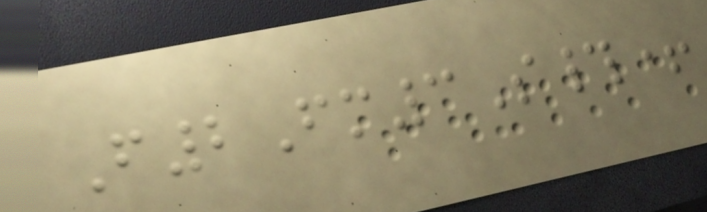F2Fm3S#+
